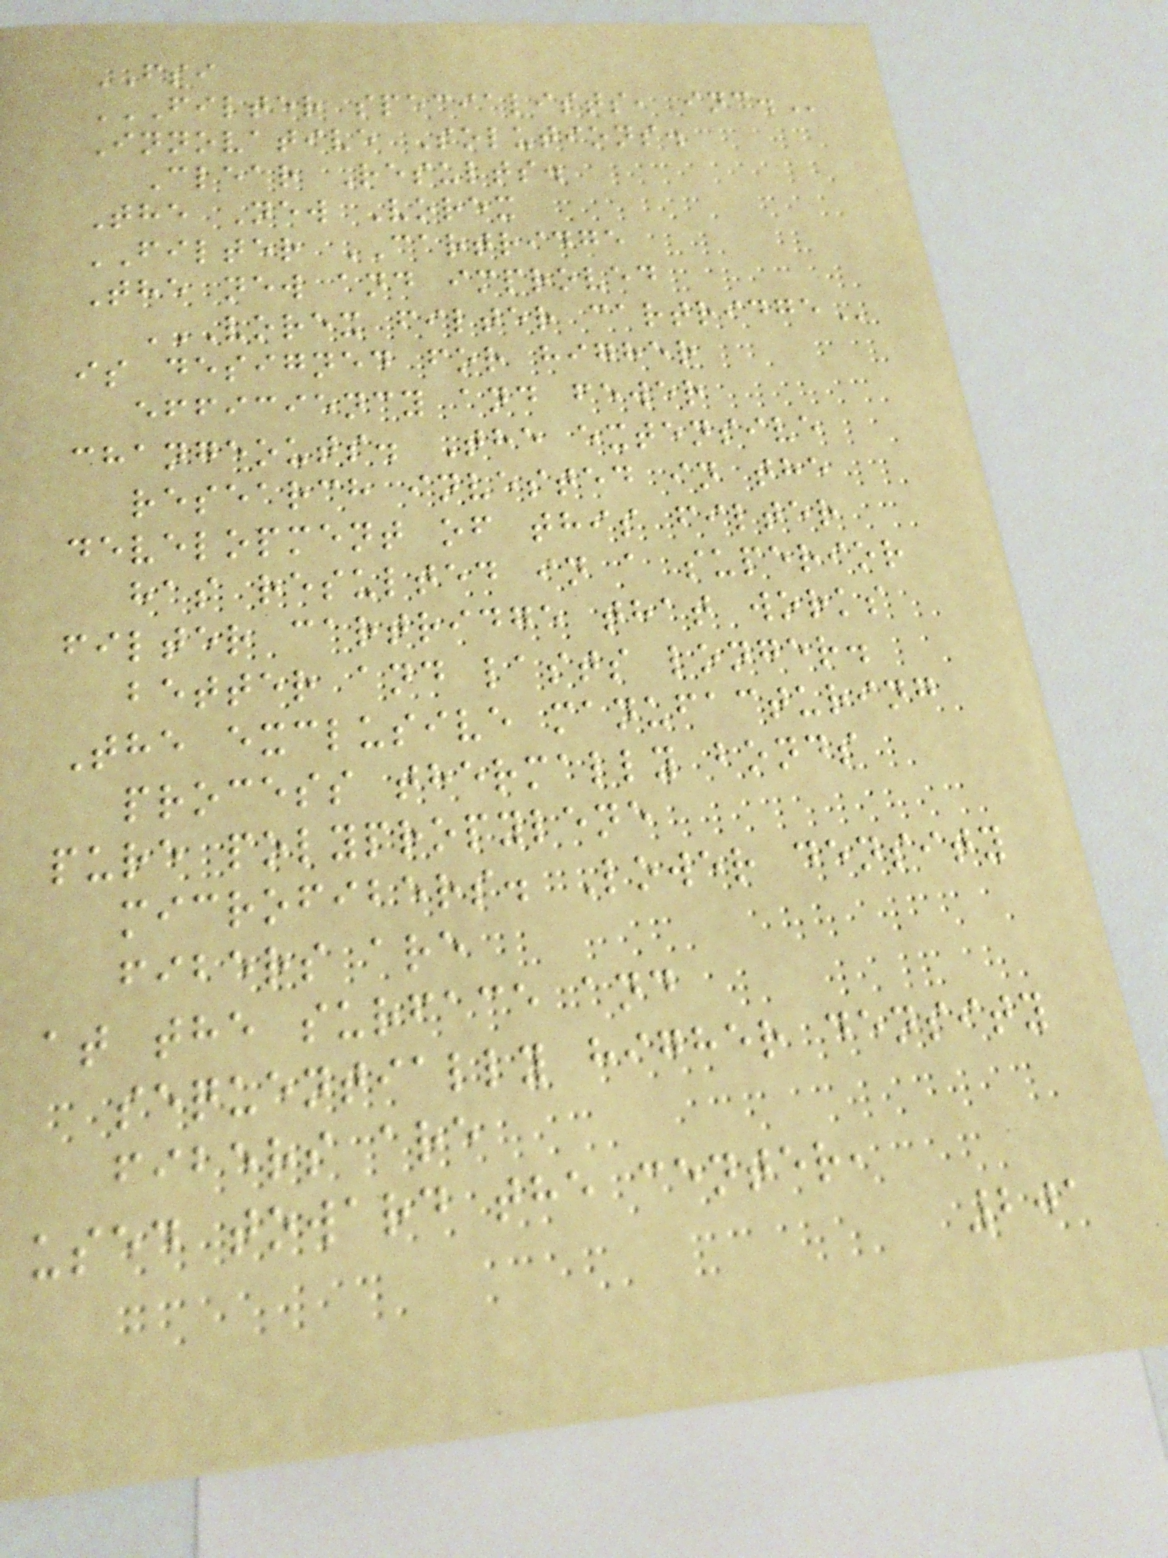FSI
FILTER SPECIALISTS, INC.
Innovative Solutions.
Clear Results.
The New Vorex
FILTER CARTRIDGE
The new and improved
VOREX FILTER CARTRIDGE
is designed for higher
efficiency and fewer
changeouts. The extensive
research invested in the
development of this filter
has resulted in a superior
filter cartridge that works
better and lasts longer.
The exclusive manufacturing
process thermally bonds
pure polypropylene
microfibers. Lower density
fibers are
at the surface and
sequentially higher density
fibers are
used toward the center,
201
